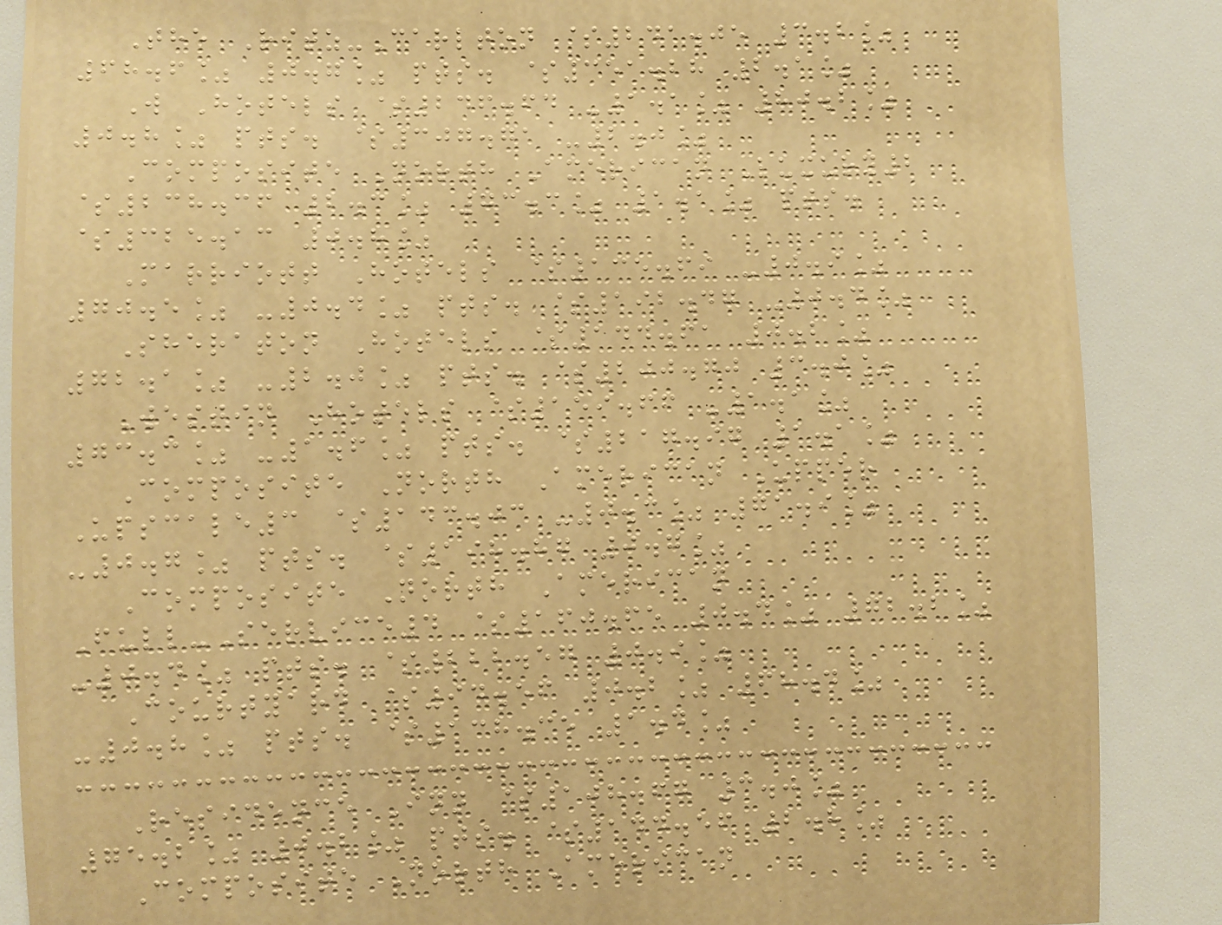The Ritz-Carlton $241.05 3.2%
68.6% 0.7% pts. $351.28 2.1%
W Hotels $246.64 -1.1% 80.2%
0.8% pts. $307.71 -2.0%
Composite North American Luxury2
$238.36 2.3% 73.3% 1.1% pts.
$325.13 0.8%
Marriott Hotels $135.69 -0.9%
70.5% -0.4% pts. $192.47 -0.4%
Sheraton Hotels $144.61 0.2%
72.1% -2.0% pts. $200.70 3.0%
Westin Hotels $159.66 -1.1%
73.3% -1.6% pts. $217.97 1.1%
Composite North American Upper
Upscale3 $143.03 -0.3% 71.9%
-0.7% pts. $198.87 0.7%
Composite North American
Full-Service4 $160.65 0.4% 72.2%
-0.4% pts. $222.57 0.9%
Courtyard $94.56 0.2% 68.4%
-0.8% pts. $138.35 1.4%
Residence Inn $108.67 3.0%
75.2% 0.2% pts. $144.56 2.8%
Composite North American
